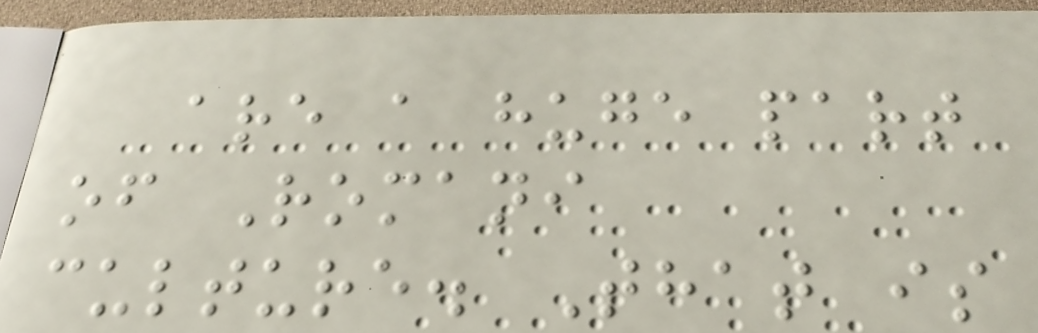are a huge part
of Romani
culture. That is
